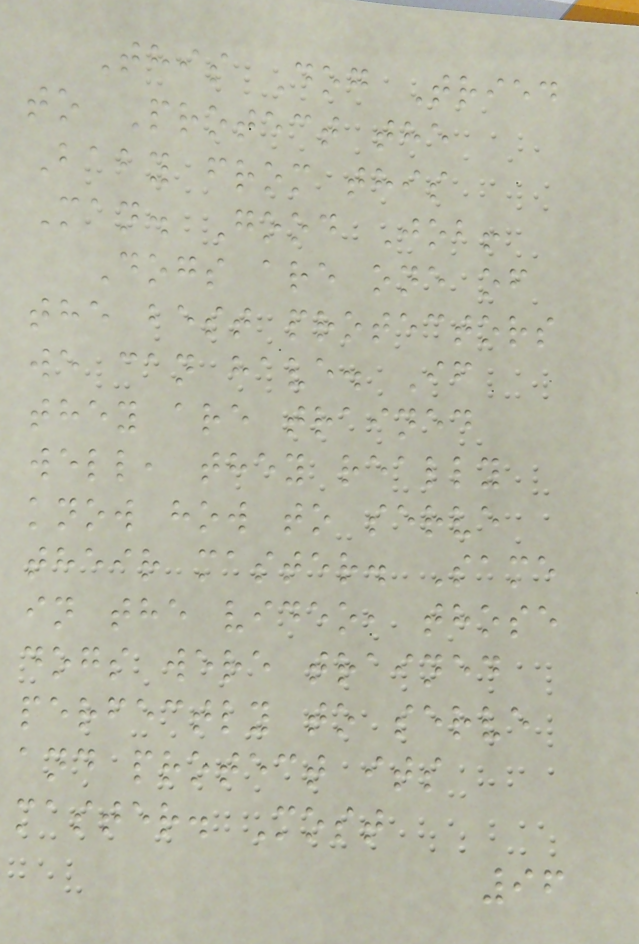This Dog Tried
to Protect the
Baby from this
Man. Good Job!
Dogs are one of
the best protectors
we can have. If
they are trained
well, they really
know how to serve
their master. Same
in the video, those
dogs were trained
perfectly to serve
and protect its
master. Most
96
